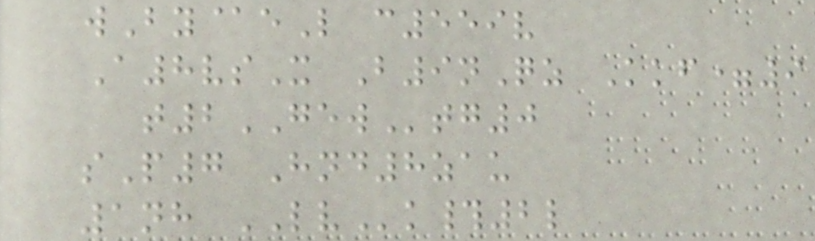wBy@eL c559v
A8vsX B9nQz Kkf=9
t2GEWtg0
sP7 Hnd8zau
1nh LVk#2l
